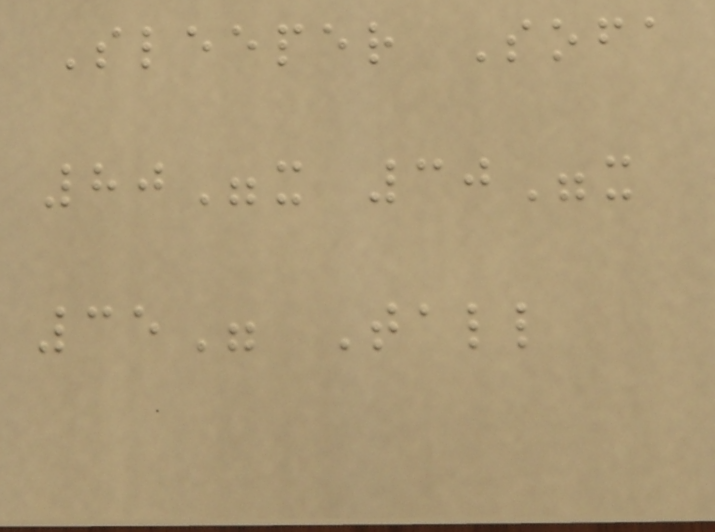Sleeper Sofa
80"x 30"x
35" Tall
